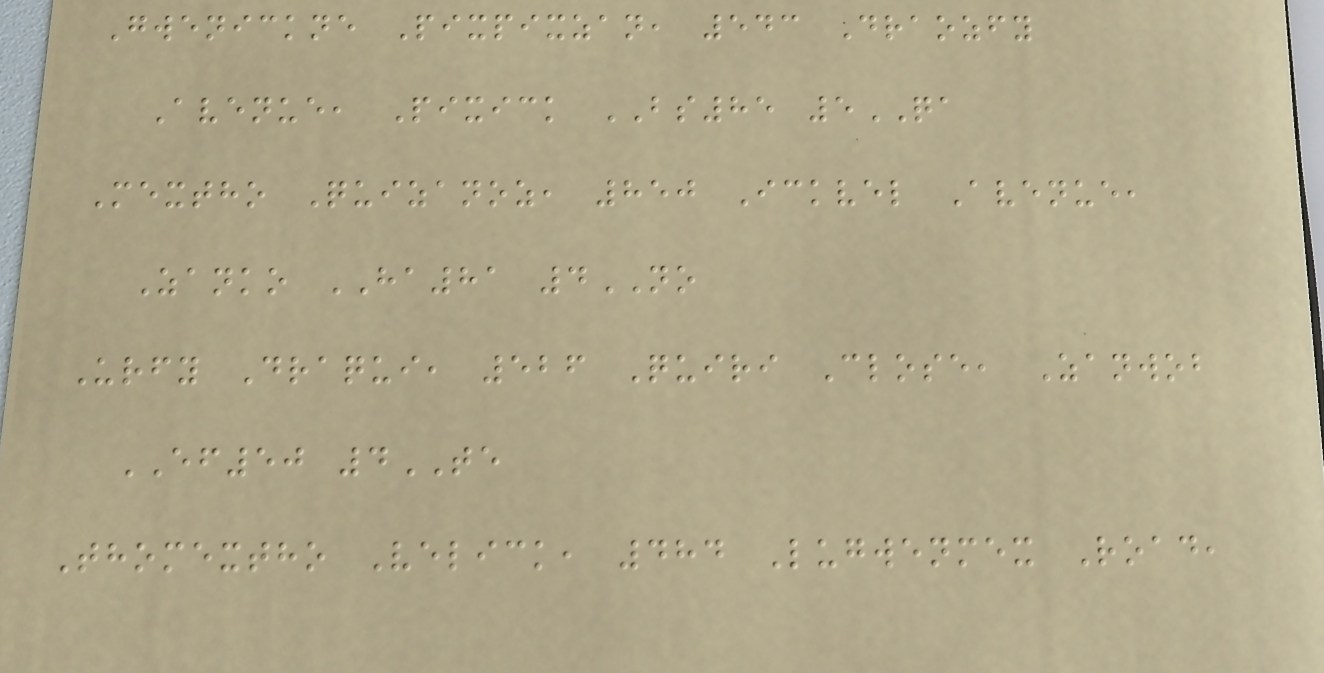Gwenickne Pixpixzan, 543 Draozfy
Avenue, Pixick BS85 5QA
Mextho Quizanoz, 850 Ickvel Avenue,
Zanko HA81 4NO
Urfy Draqui, 526 Quiri Close, Zanwob
EF50 4TE
Thomextho Velick, 484 Lugwenmex Road,
